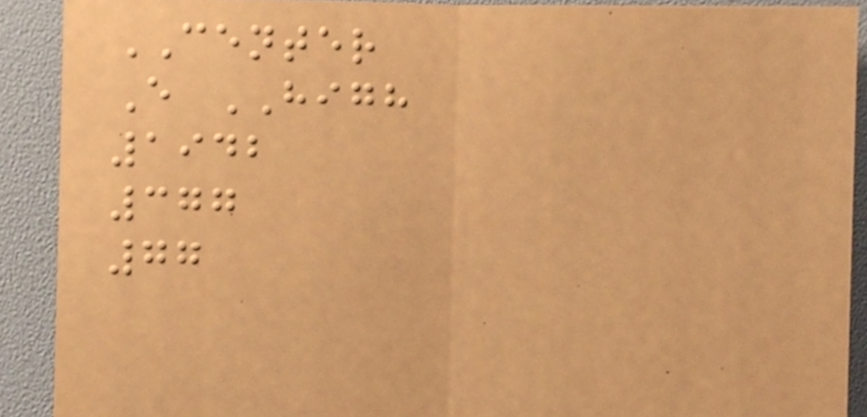CENTER
E HIGH
1942
377
77
